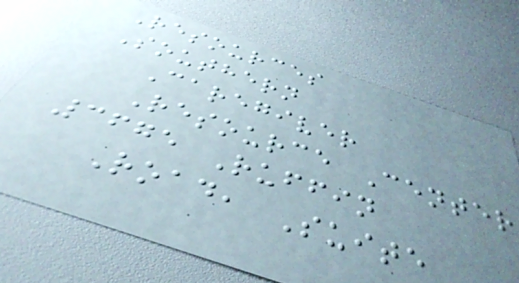Resources
Southern
Caregiver
Resource Center
3675 Ruffin
Road, Suite
